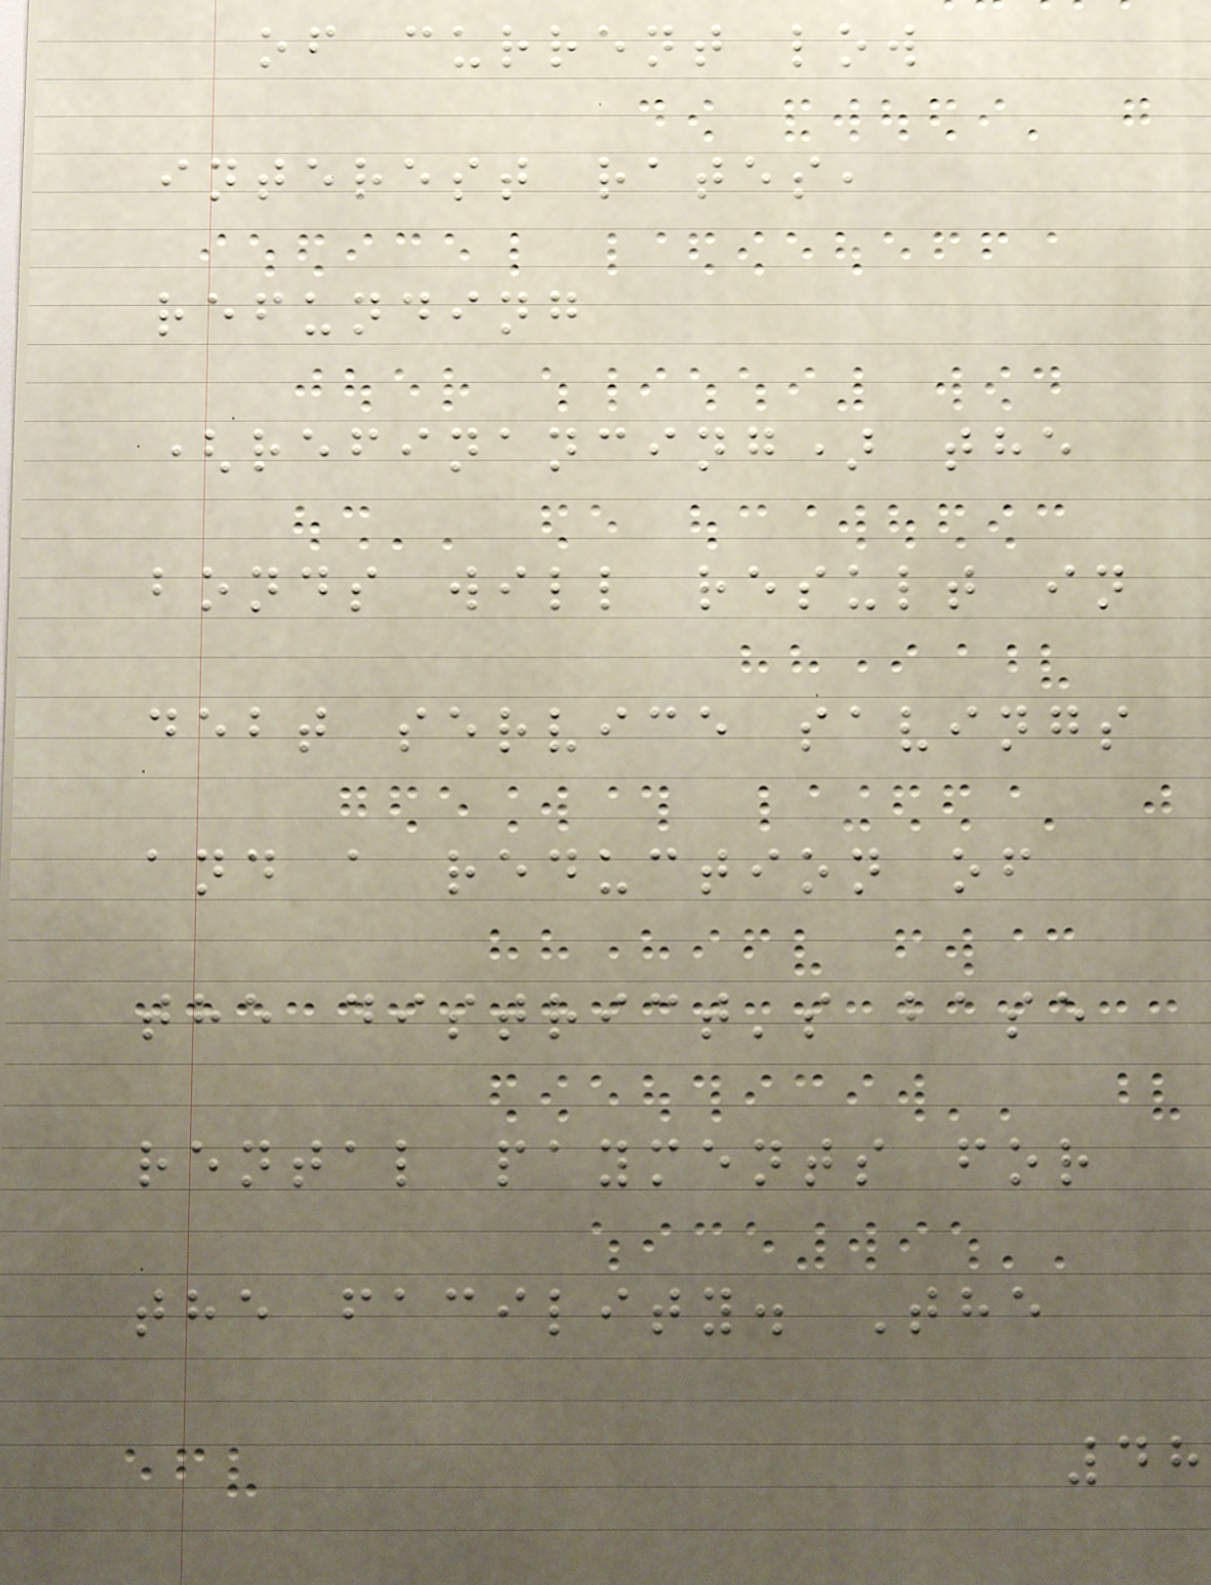of current low
interest rates,
refunding
(refinancing) the
bonds will result in
debt service savings
and a reduction of
the district's base
rental payments for
the facility. The
48
